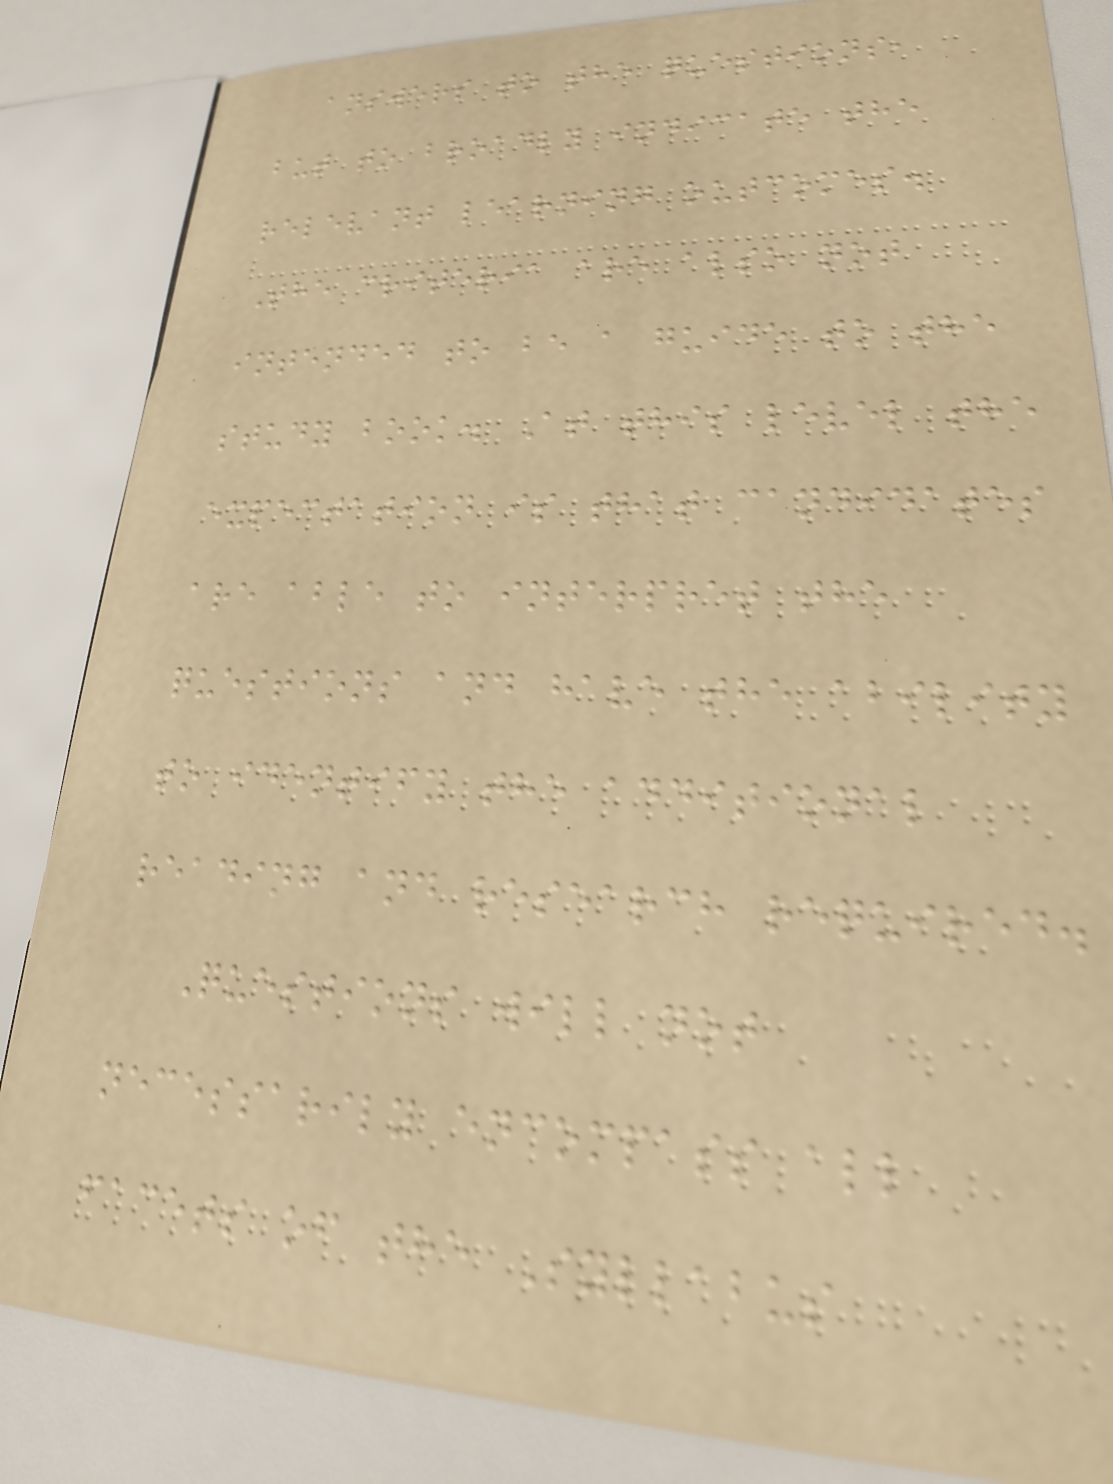answers to the questions,
but to broadly indicate the
relevant learning outcomes.
The criteria are also not
intended to be a guide to the
study book. At this level the
expectation is that candidates
are able to interpret the
questions and have the ability
to identify the additional
reading and research required.
Questions will not
necessarily encompass all
facets of the Syllabus
